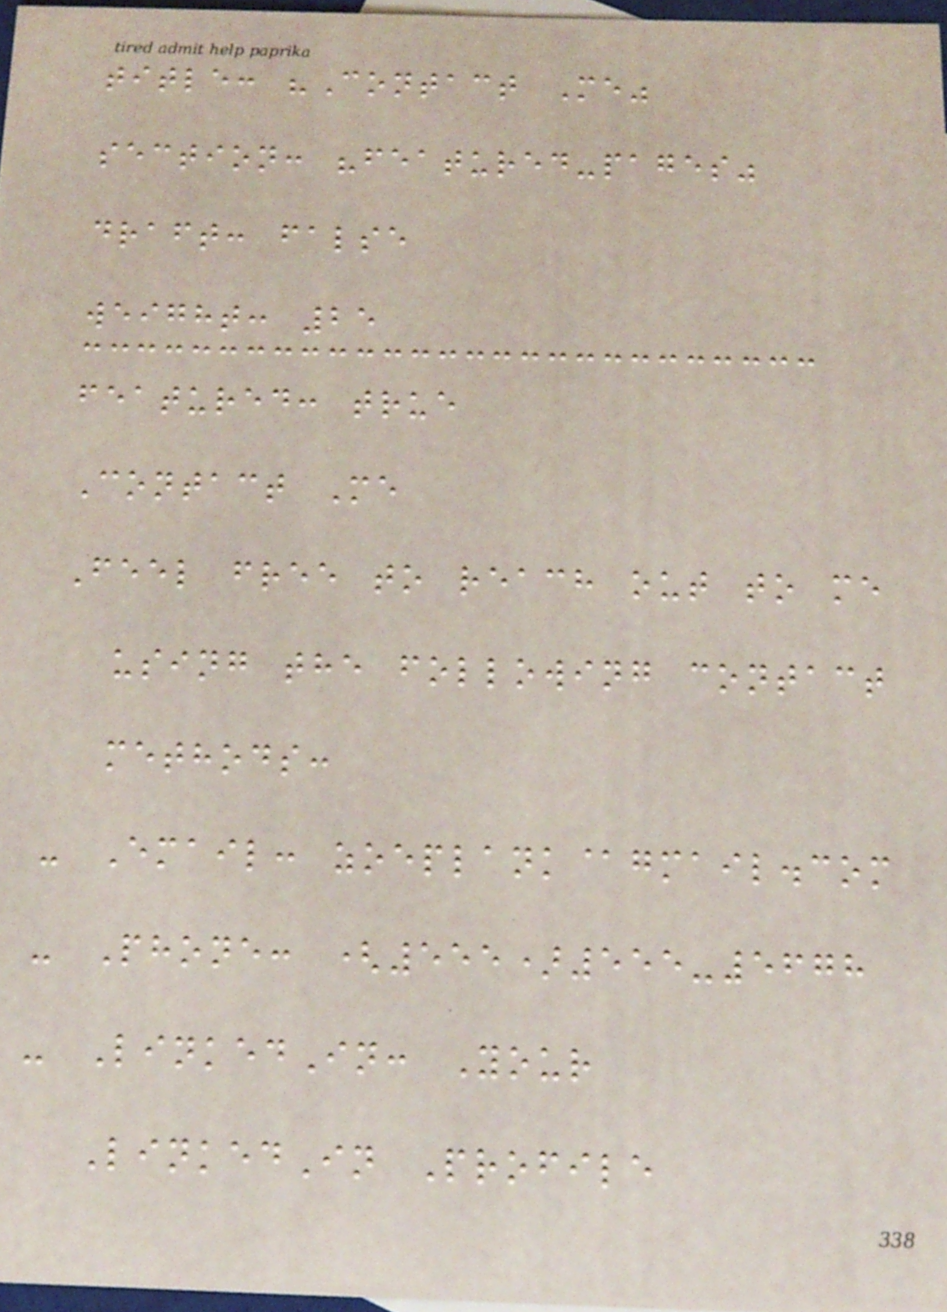title: "Contact Me"
section: "featured-pages"
draft: false
weight: 25
featured: true
Contact Me
Feel free to reach out to me
using the following contact
methods:
- Email: zoeplank@gmail.com
- Phone: (555)555-5678
- LinkedIn: Your
LinkedIn Profile
